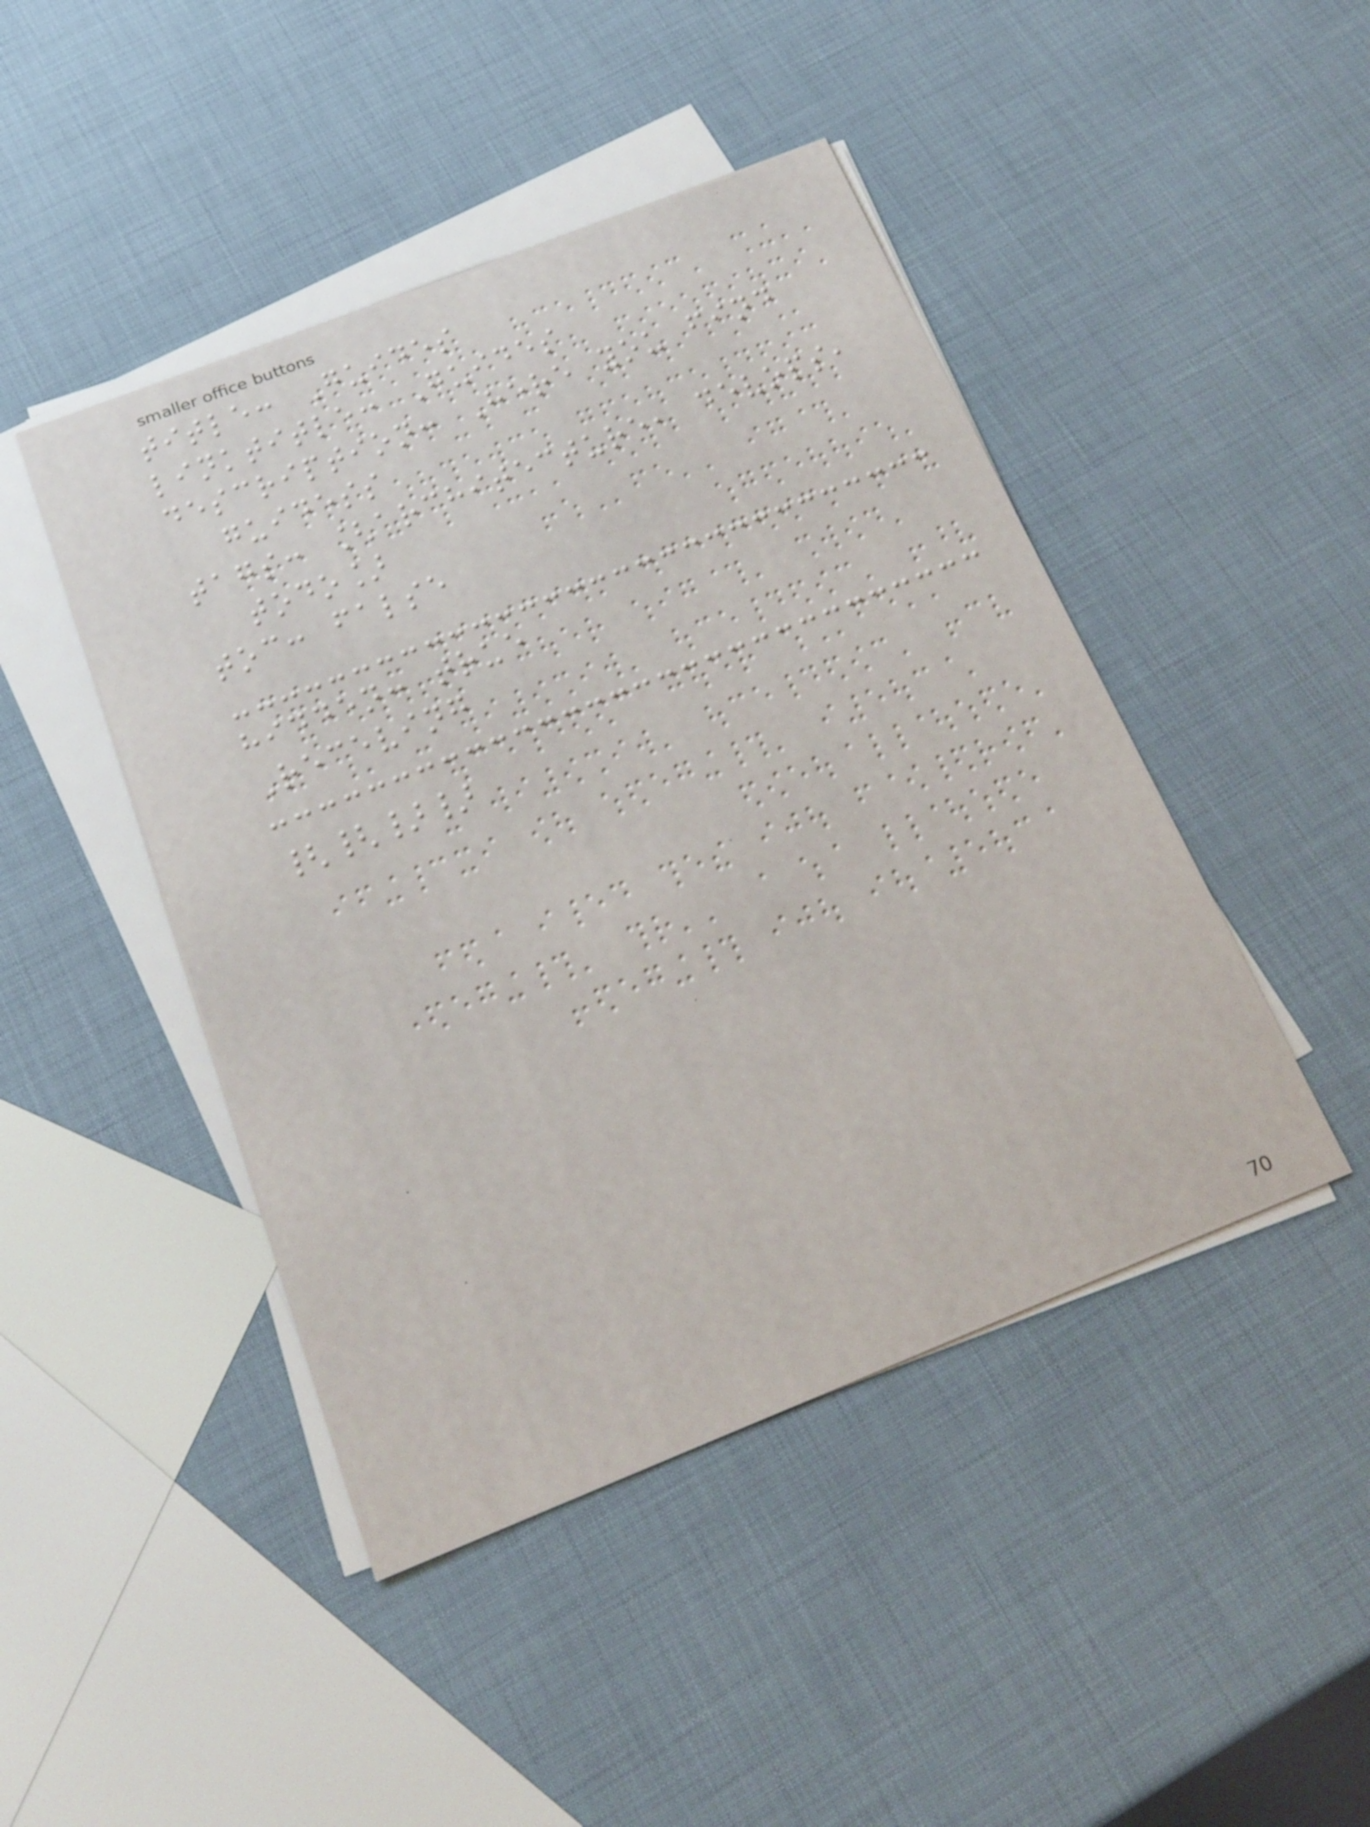title: Guides
linktitle: Guides
description: Here you find
guidess
tags: [architecture, devops,
todo]
toc: false
hidden: true
Receving
{{}}
